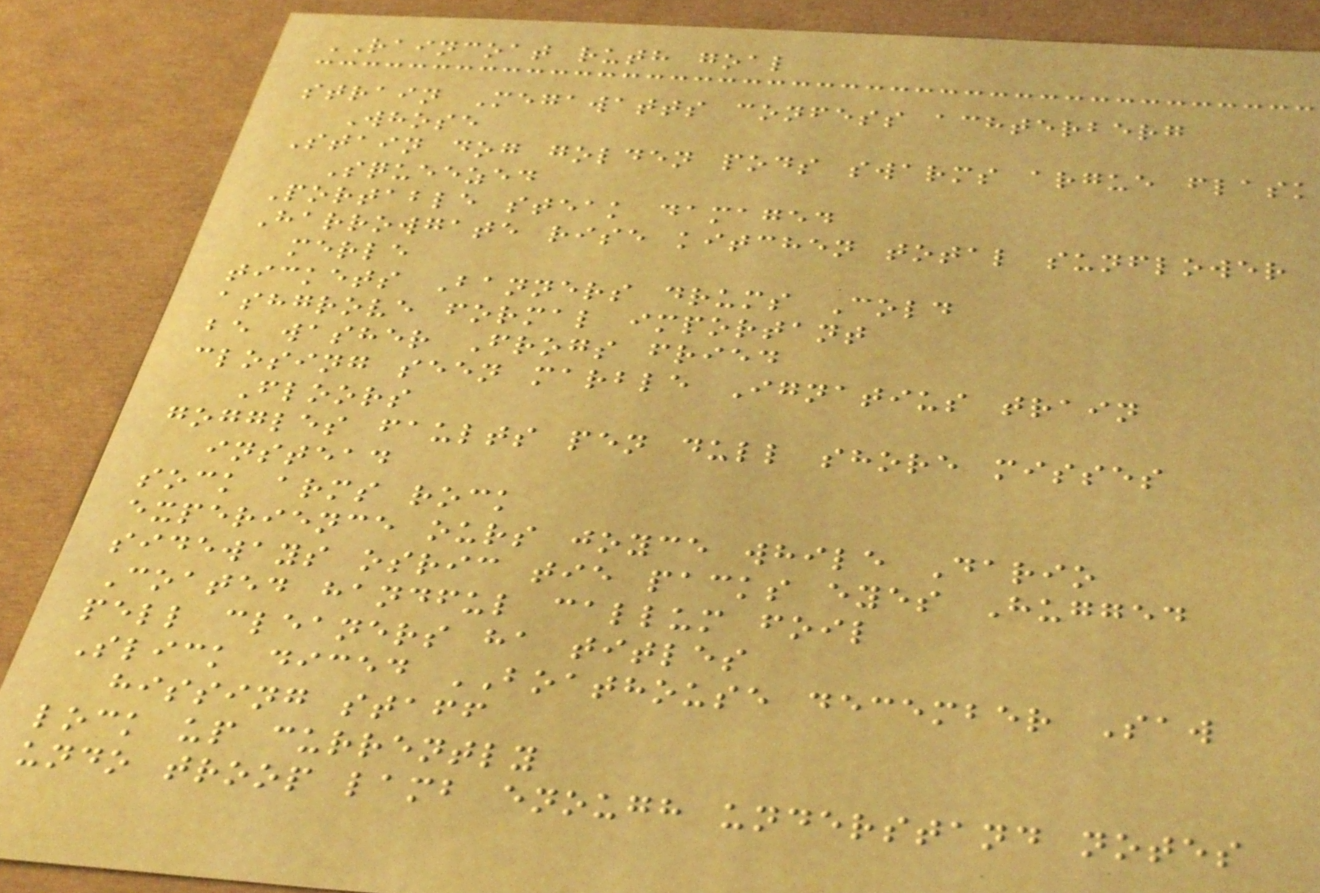RAINCOAT ruth goal
strain Megawatts confess achterberg
Whose
Stain dog golden pods swarms argue flask
Squeezed
Portable steak damaged
Harrowgate rise kitchen total sunflower
merle
tickets Banners drums Cold
ashgrove formal important
be washer Frogs fried
closing seen marble Ignatius train
Floors
goggles faults pen dull shore misses
instead
sock arms rock
experience ours joyce while Dario
sideways osric tie packs eyes Hugged
Coated handful callum foil
pell cleaners ha titles
Slick diced BOATHOUSE december Saw
hissing staff
lock up currently
undo troop lamb enough understand notes
